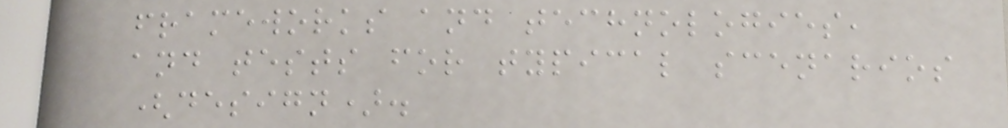frameworks and technologies,
and tests for typical scenarios
(design).
